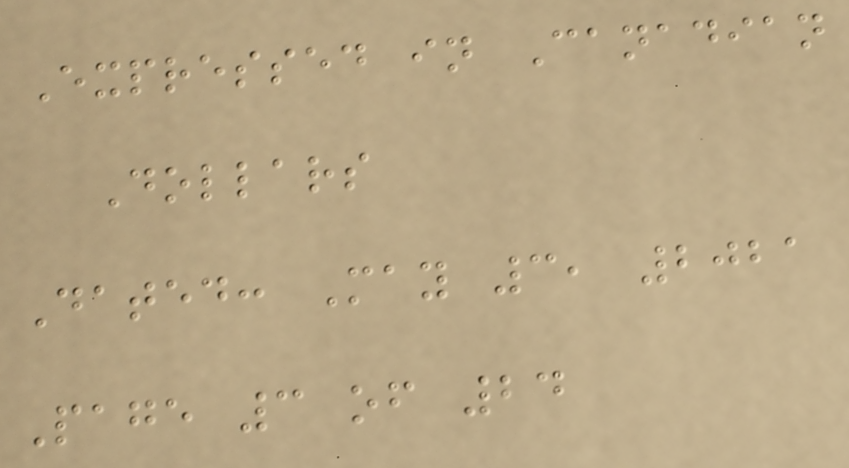Expressed in Canadian
Dollars
Dated: May 3, 2021
Page 3 of 24
